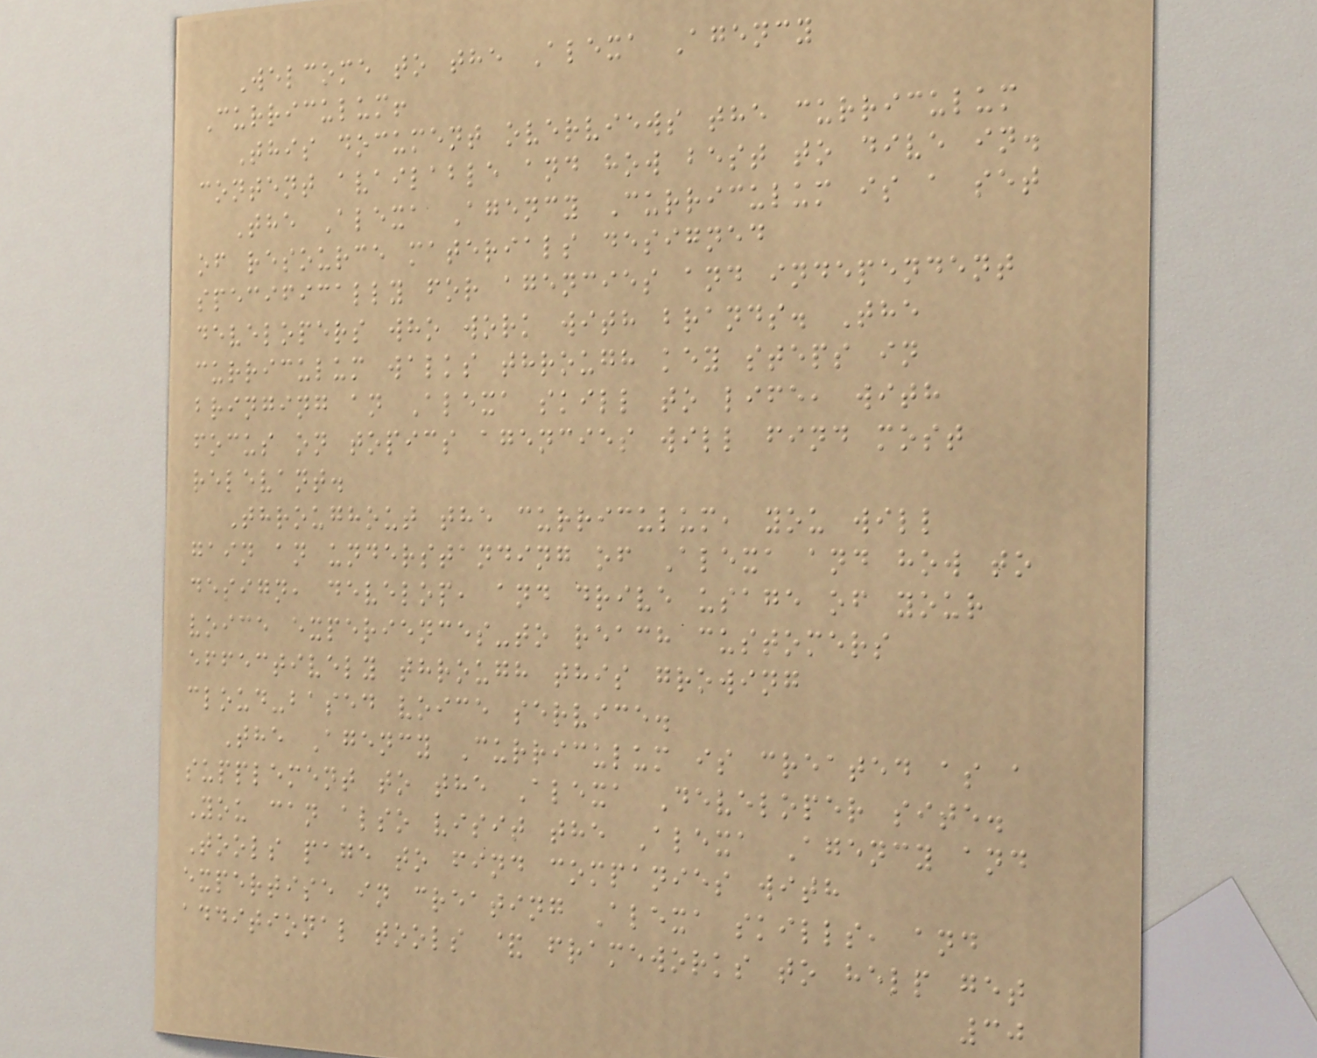Welcome to the Alexa Agency
Curriculum!
This document overviews the curriculum
content available and how best to dive in.
The Alexa Agency Curriculum is a set
of resource materials designed
specifically for agencies and independent
developers who work with brands. The
curriculum walks through key steps in
bringing an Alexa skill to life, with
focus on topics agencies will find most
relevant.
Throughout the curriculum, you will
gain an understanding of Alexa and how to
design, develop, and drive usage of your
voice experiences-to reach customers
effectively through this growing
cloud-based voice service.
The Agency Curriculum is created as a
supplement to the Alexa Developer site.
You can also visit the Alexa Agency and
Tools page to find companies with
expertise in creating Alexa skills, and
additional tools & frameworks to help get
30
